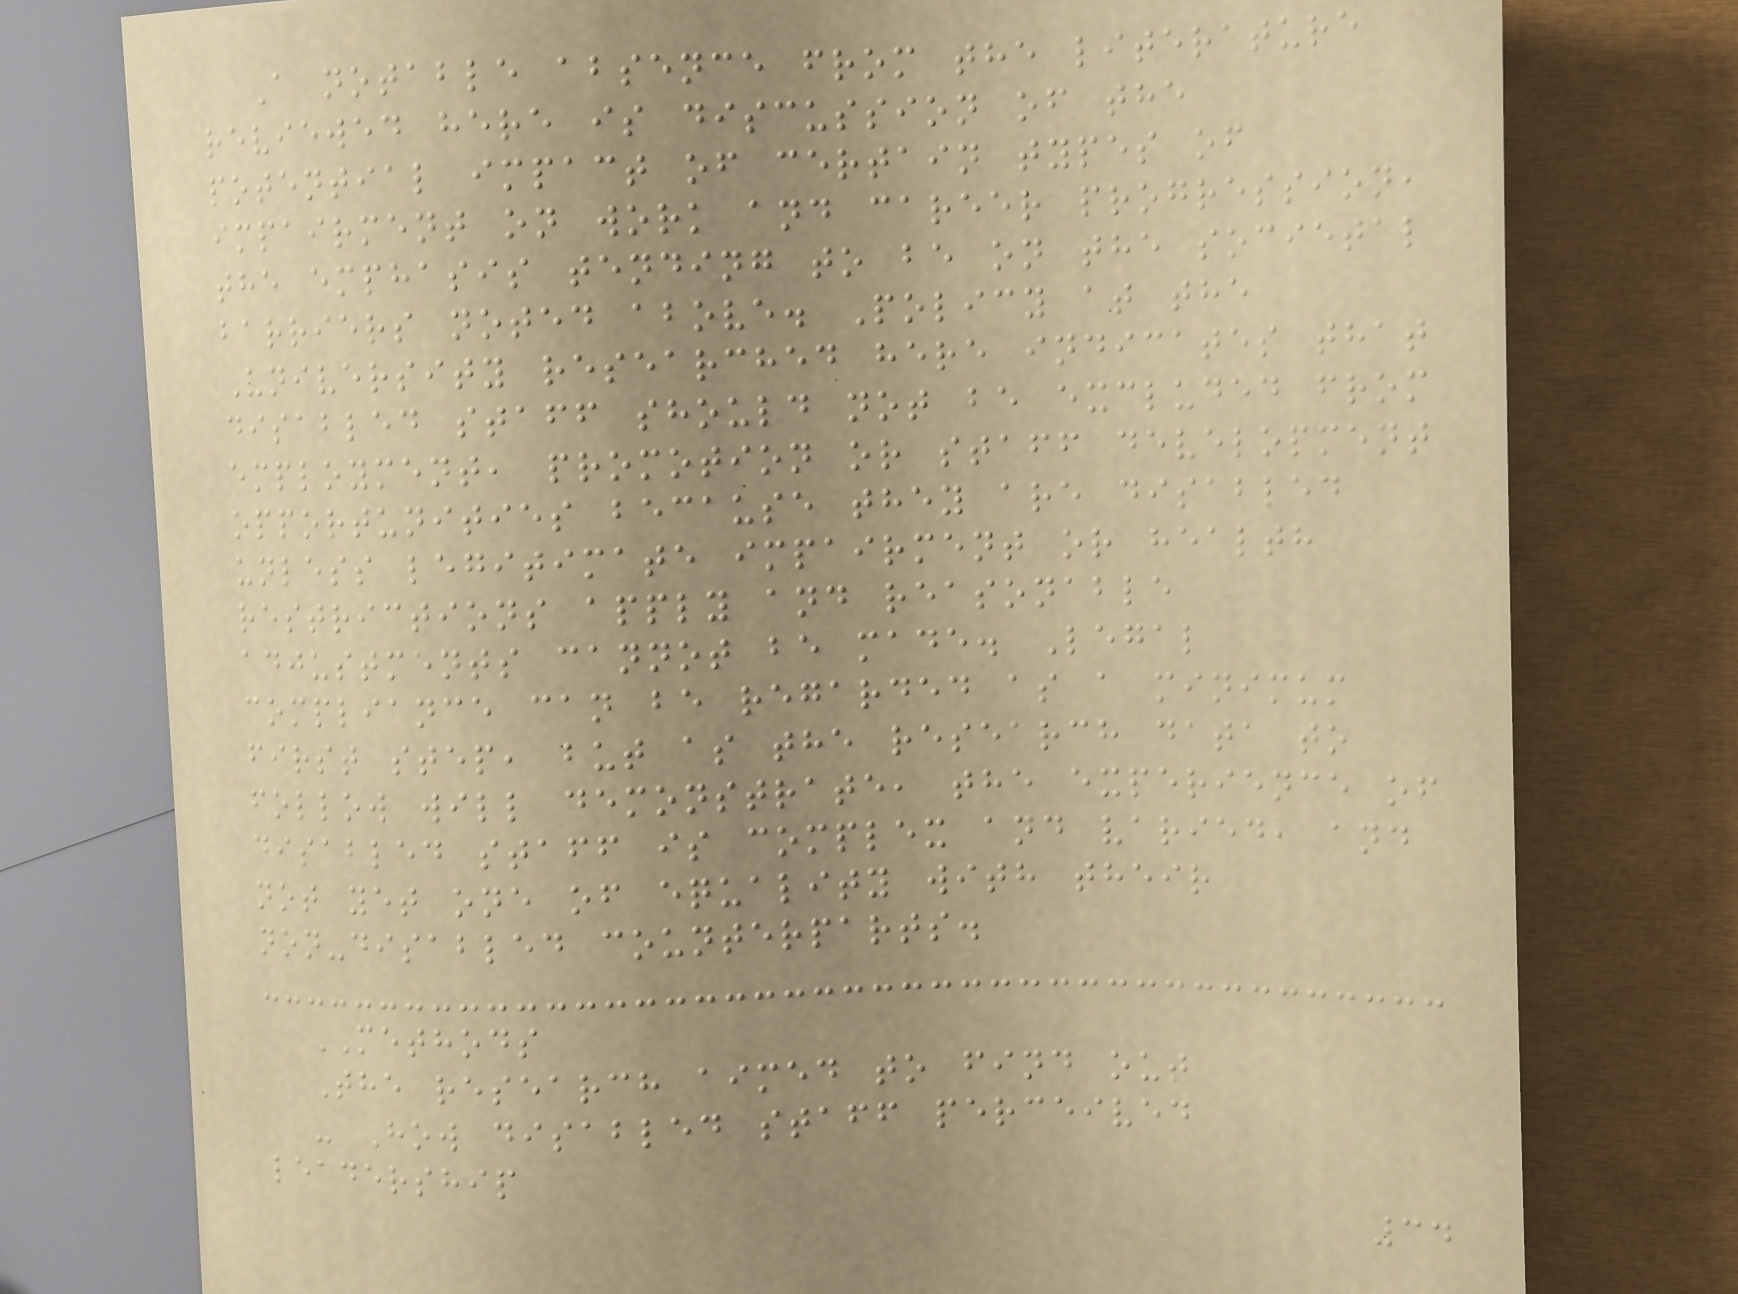A notable absence from the literature
reviewed here is discussion of the
potential impact of certain types of
impairment on work and career progression,
the emphasis tending to be on the societal
barriers noted above. Policy at the
University researched here indicates that
disabled staff should not be excluded from
employment, promotion or staff development
opportunities because they are disabled
unless legitimate impairment or health
restrictions apply and reasonable
adjustments cannot be made. Legal
compliance can be regarded as a minimum
first step, but as the research data to
follow will demonstrate, the experience of
disabled staff is complex and varied, and
not yet one of equality with their
non-disabled counterparts.
METHODS
The research aimed to find out
- How disabled staff perceived
leadership
34
